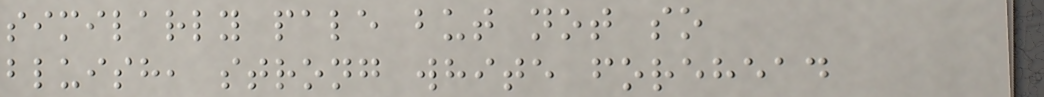similarly pale but not so
bluish, strong white forehead
